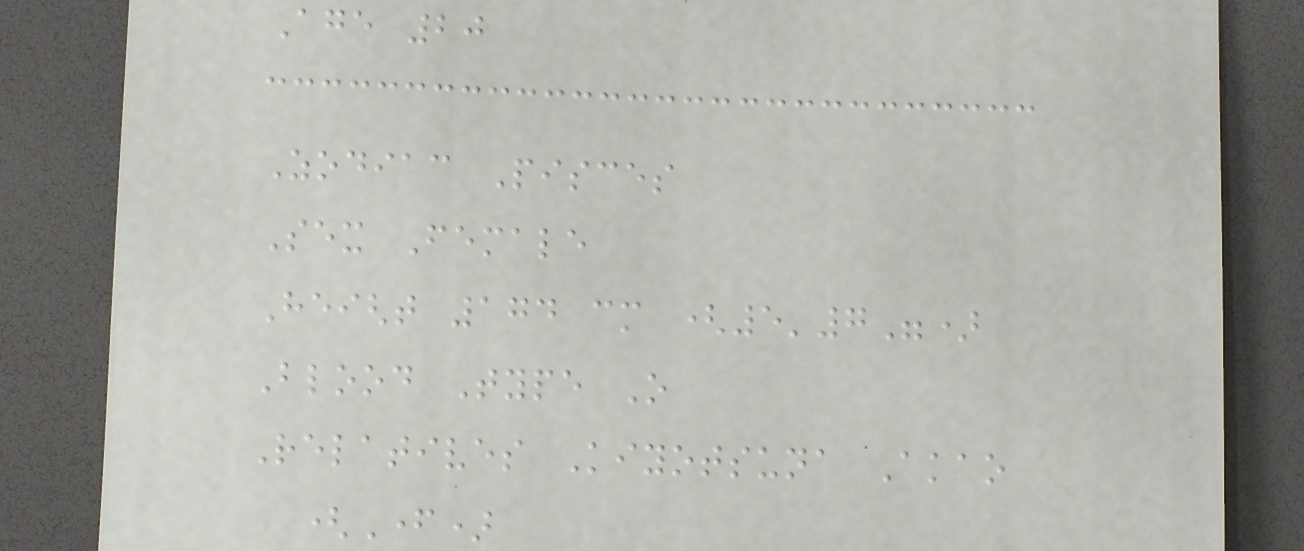Age 20
Zodiac Pisces
Sex Female
Height 174 cm (5'7")
Blood Type O
Relatives Kiyotsuna Akao
(Father)
